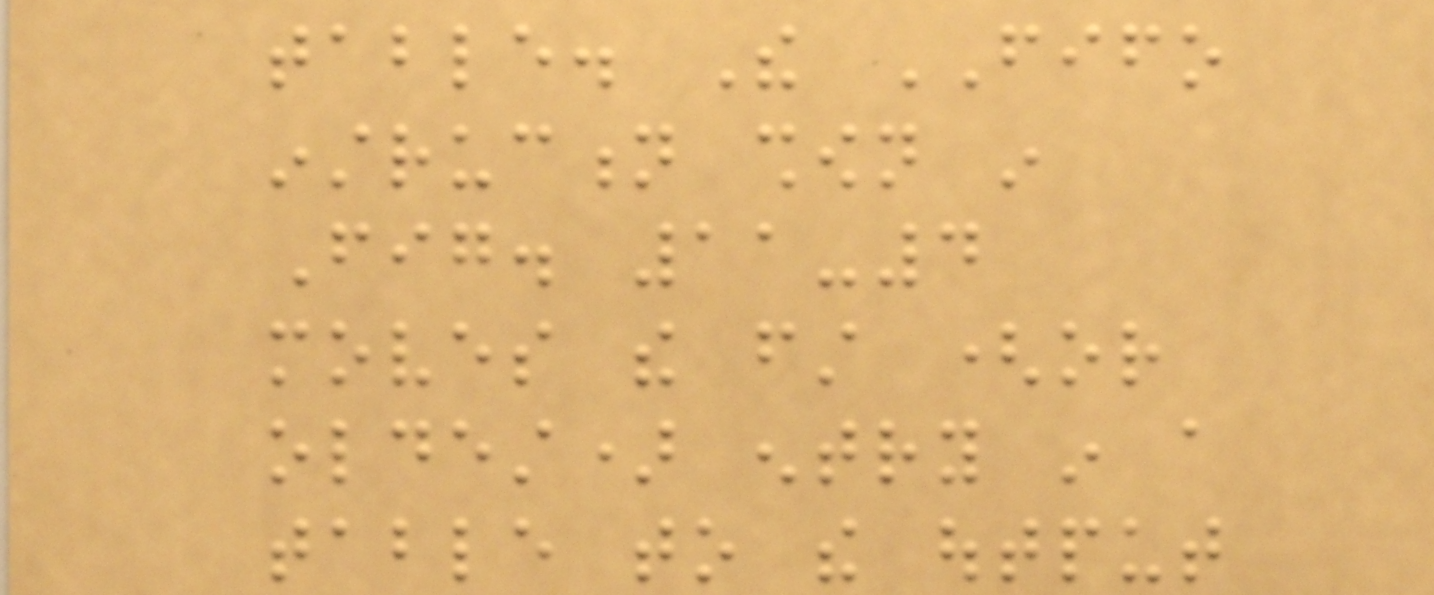table. The FIFO
instruction shown in
Fig. 11-4
moves the first (or
oldest) entry in a
table to the output
